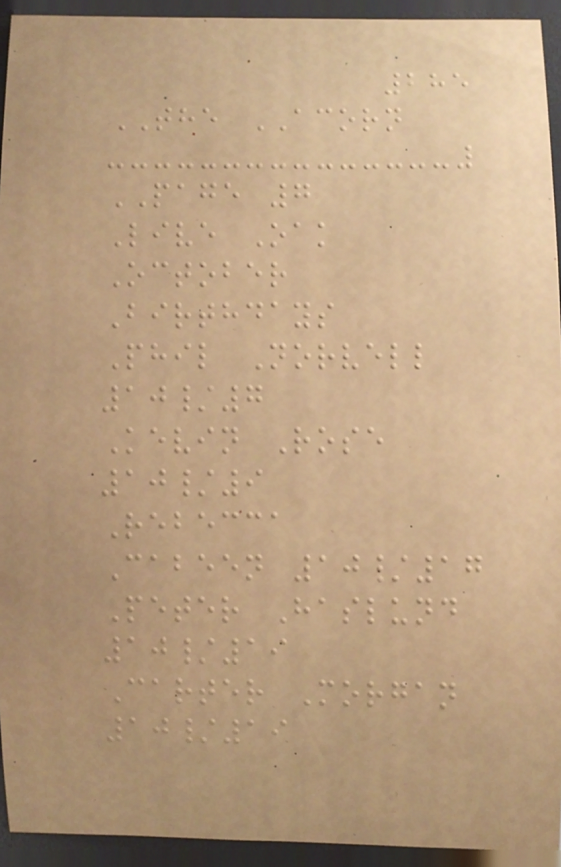285
THE ACORN
PAGE 7
Live Oak
October
Birthdays
Phil Norvell
10/7
Kevin Rose
10/9
Rebecca
Cabeen 10/17
Peter Haslund
10/19
Carter Morgan
10/19
